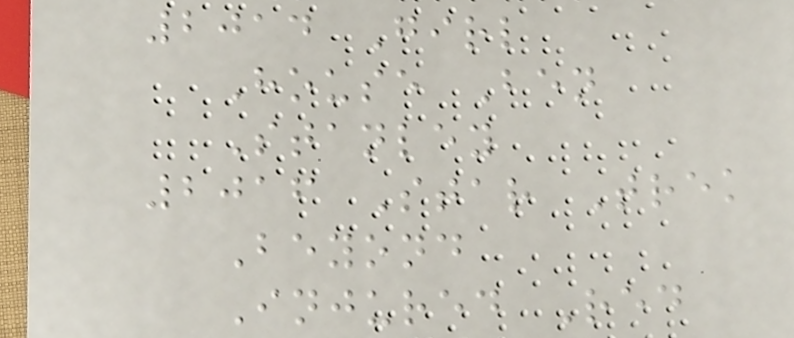2014 Girl
House Ben
Stanley
2016 Star Trek
Beyond
Injured Red
